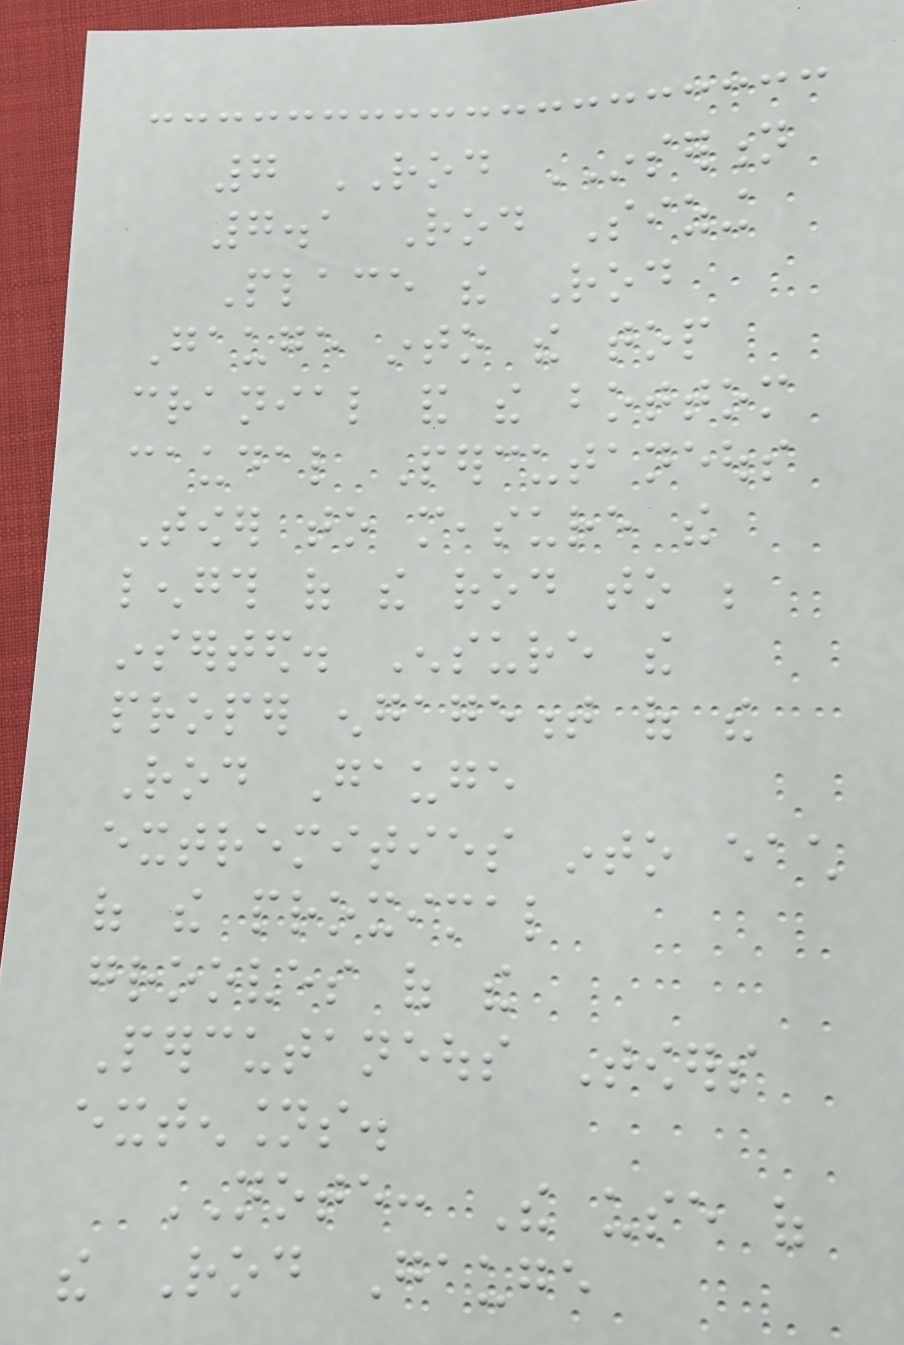7 ROD INSERTION
7.1 Rod Sizing
Place the Rod
Gauge into the top
cranial and the bottom
caudal Percutaneous
Tower to measure the
length of the rod to be
inserted. Ensure the
proper engagement of the
Rod Gauge
extremities into each
of the proximal
grooves of the
Percutaneous Towers
extensions.
NOTE: The use of
the Rod Gauge
